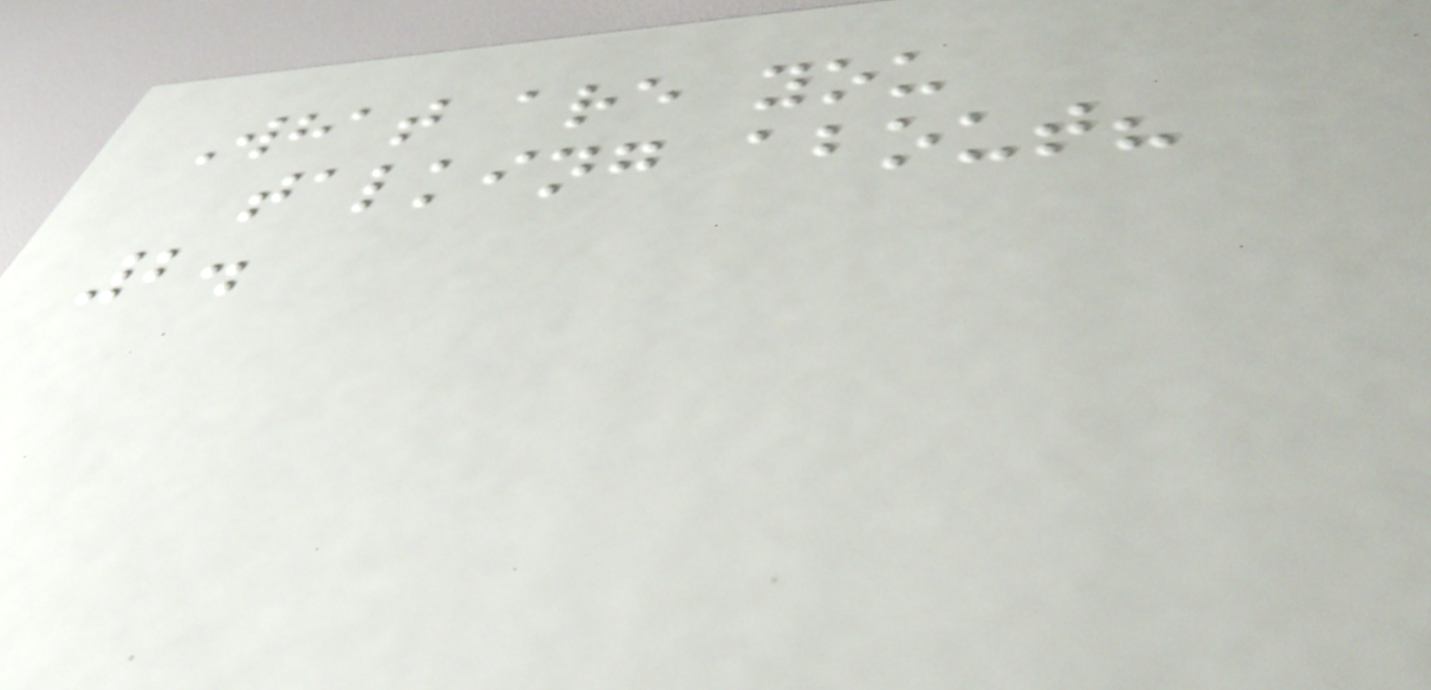What are you
talking about?
2.
